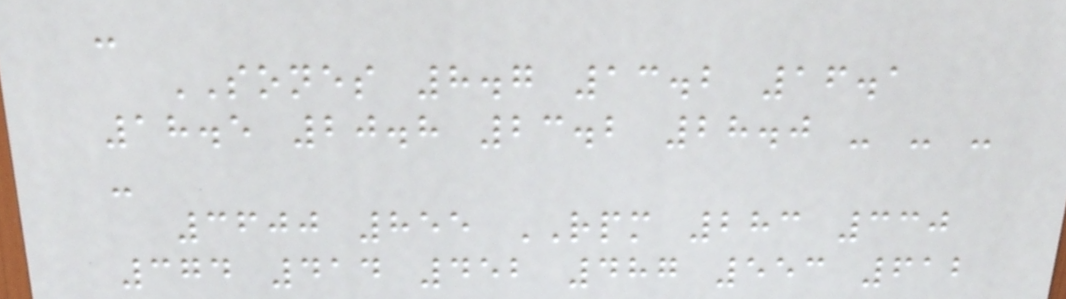-
SONES 8.7 13.2 16.1
18.5 20.8 23.2 28.0 - - -
-
3600 855 RPM 283 330
374 414 452 487 553 612
